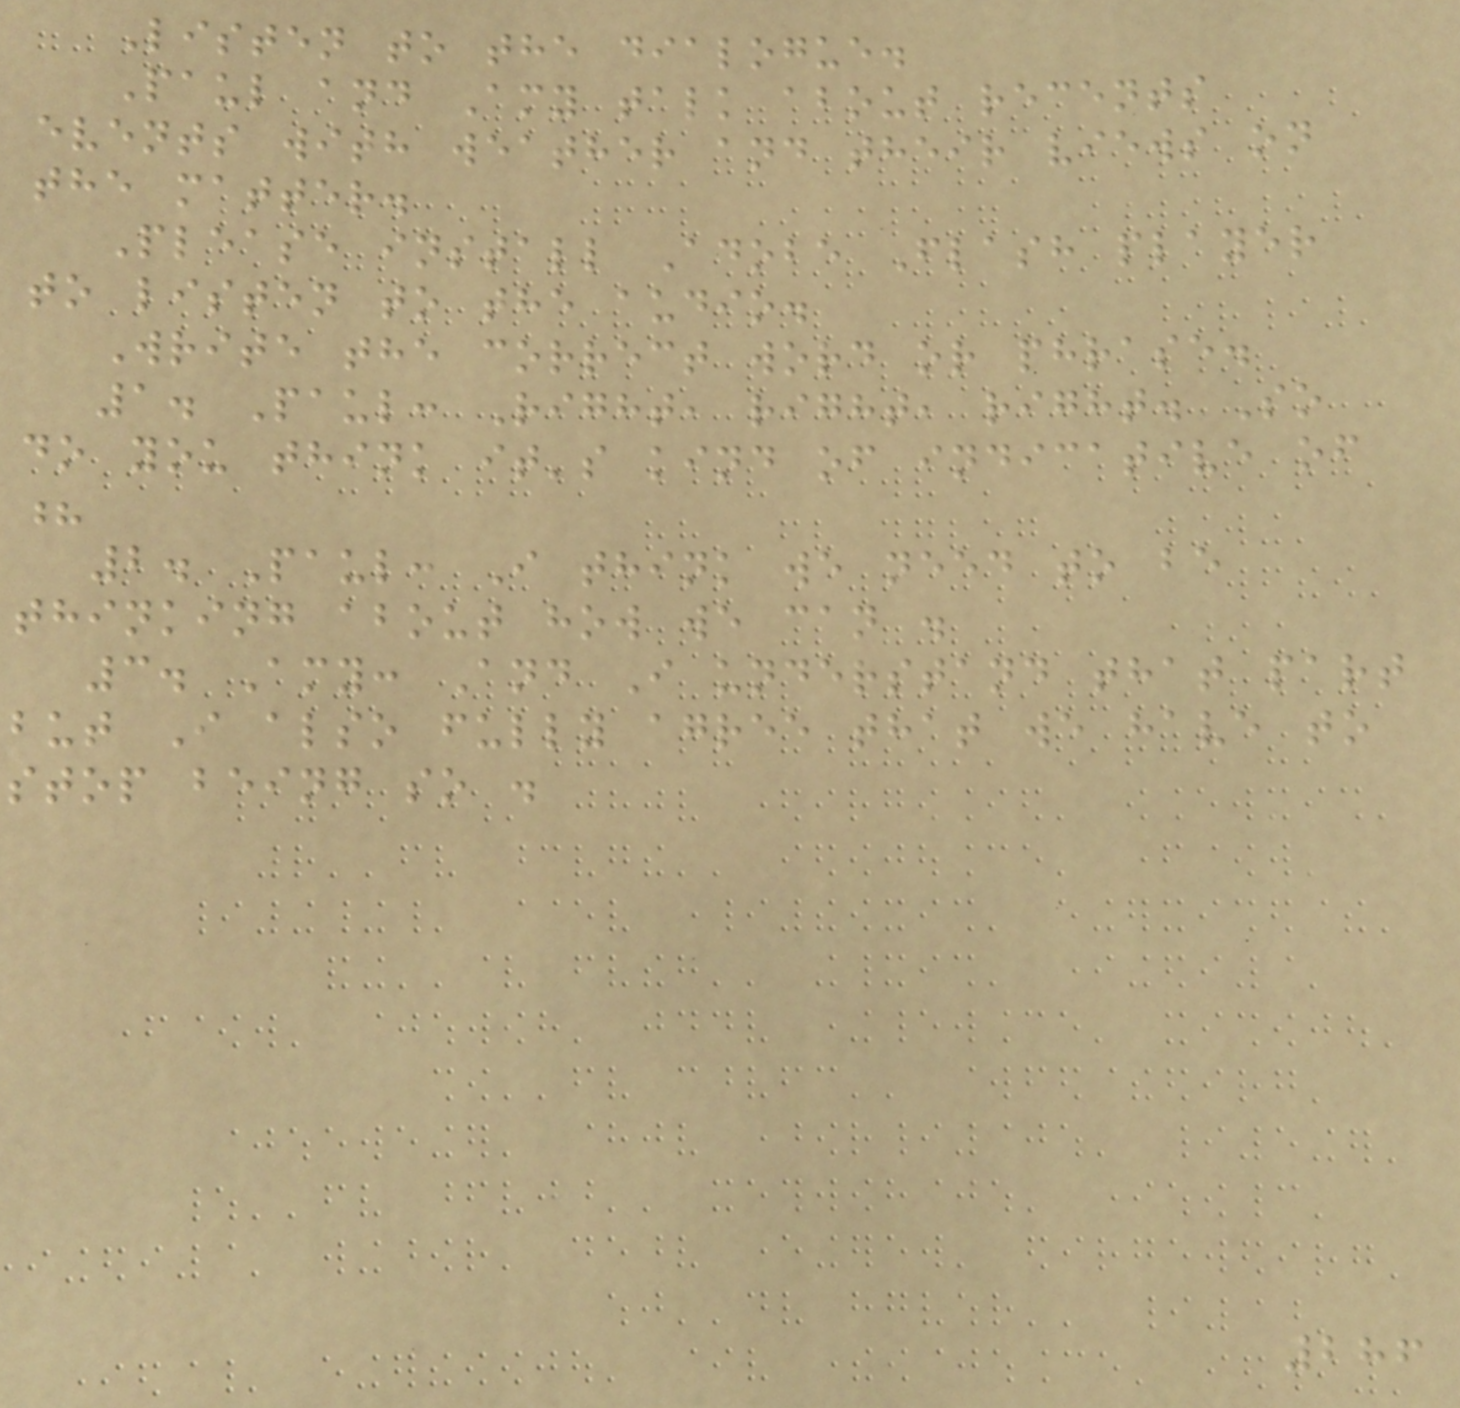Listen to the dialogue.
Paul and Amy talk about recents
events with weather and their views on
the matter.
Please install Adobe Flash player
to listen to the audio.
Write the correct word or phrase.
1. Paul: Right, right, right. So
do you think it's kind of indicative of
?
2. Paul: I think we need to be
thinking about how we can .
3. Amy: And I understand that part
but I also fully agree that we have to
stop being so .
286
